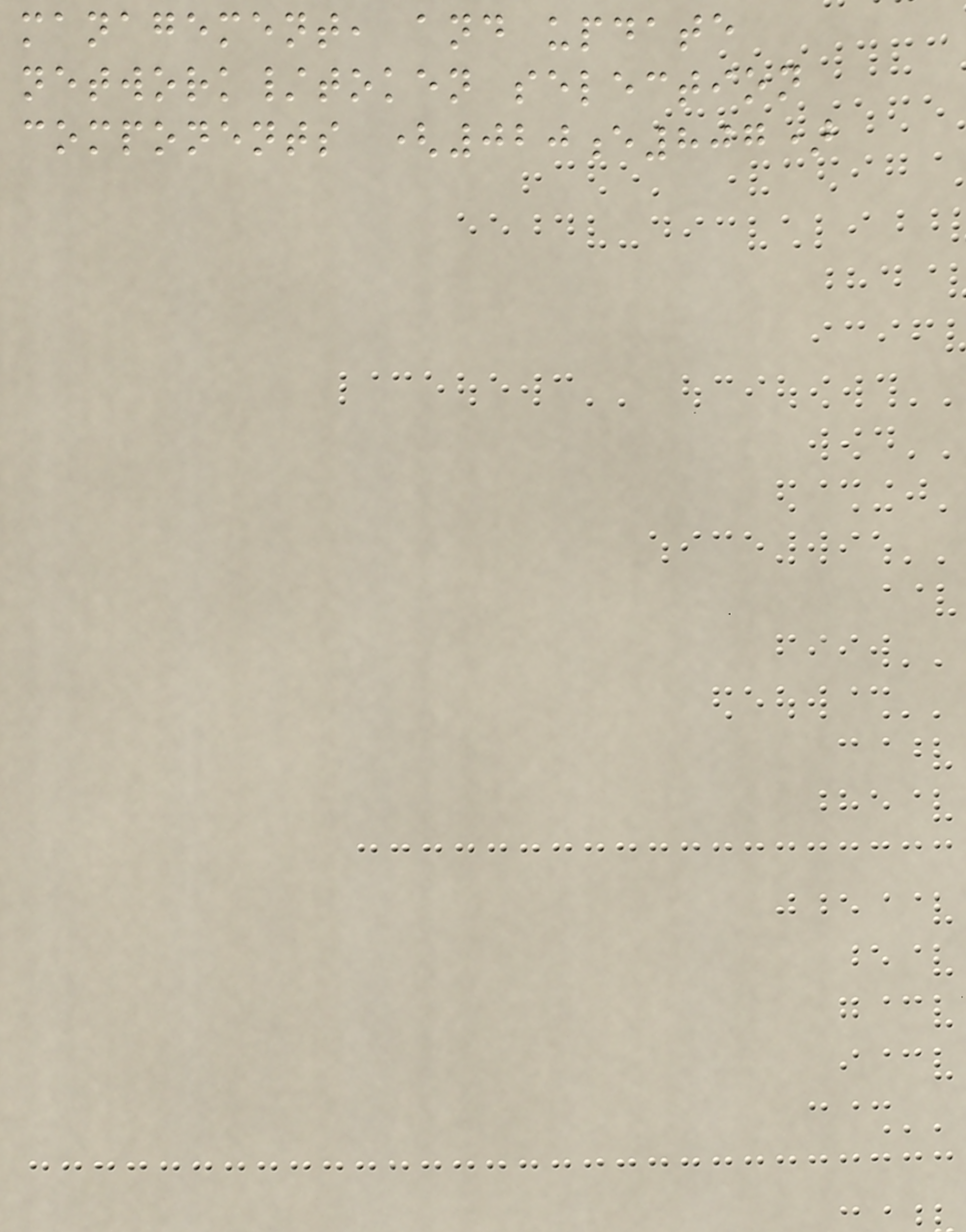management, and update
network/token selection
components (020e807)
